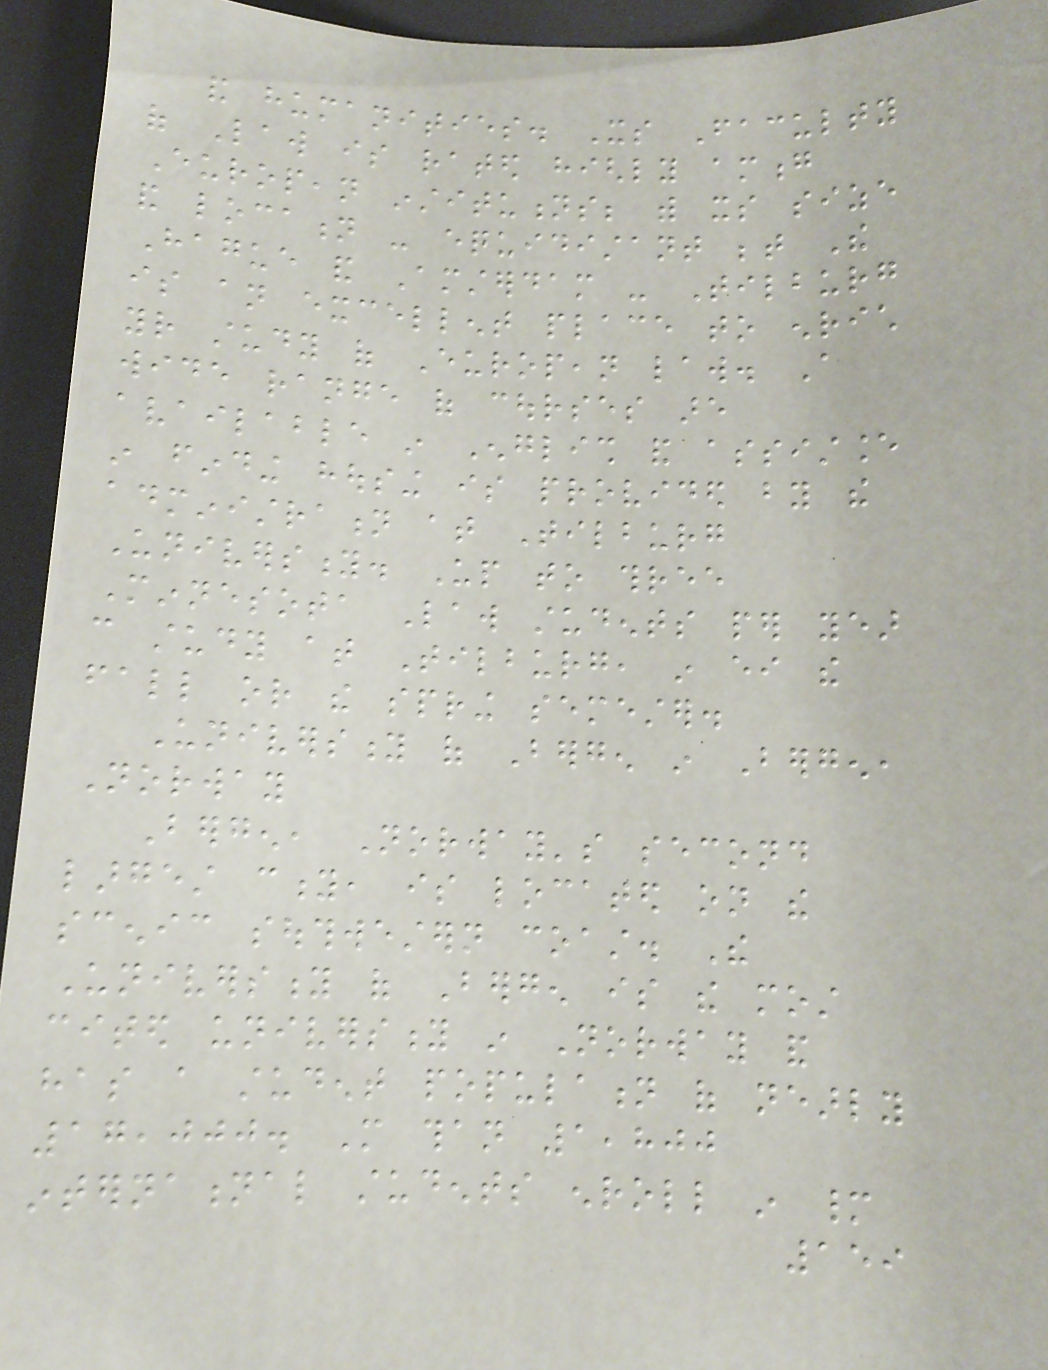and humanities. Its Faculty
of Law is rated highly among
European institutions; with its size
and location - equidistant between The
Hague and Amsterdam - Tilburg
is an excellent place to enrich
your study of European law. A
wide range of courses are
available in English and assistance
in finding housing is provided by the
administration at Tilburg
University. Up to three
Minnesota Law students per year
can study at Tilburg, in either the
fall or the spring semester.
University of Bergen in Bergen,
Norway
Bergen, Norway's second
largest city, is located on the
scenic southwestern coast. The
University of Bergen is the most
cited university in Norway and
has a student population of nearly
17,000. More than 1,800
international students enroll in many
159
